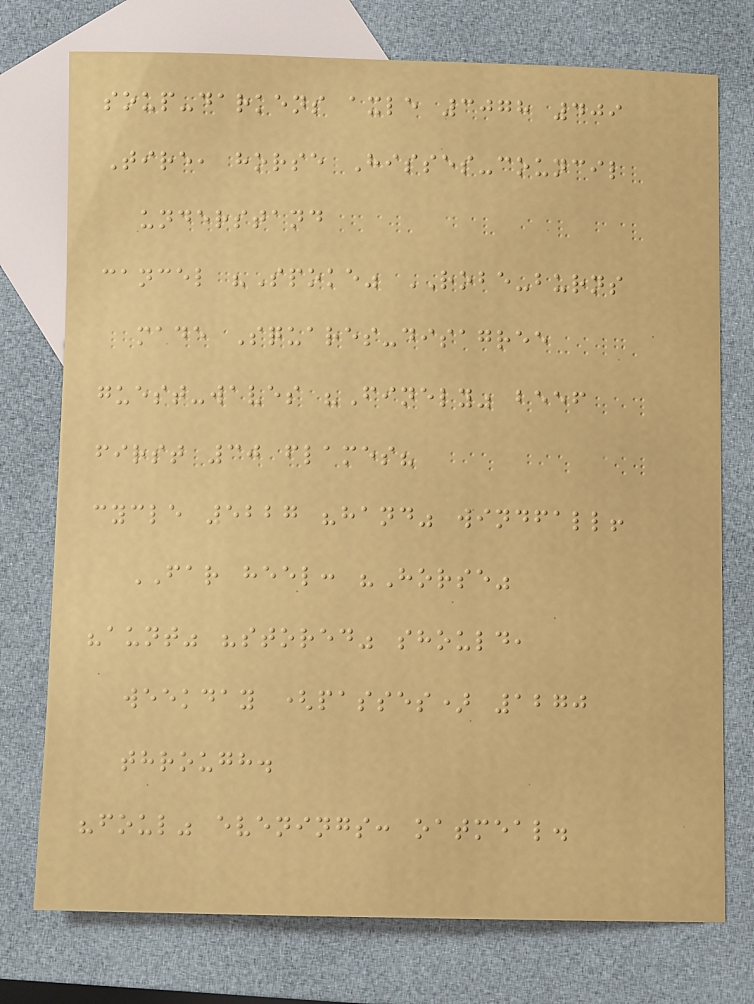soup-darkens axle 3078 409
Tire, horse Hisses-council
understand
cancel "Spoke" ROBE-burns
made Squares-disagree
guest-waves "Finely" beef
first 30 flames?
cycle 5227 "hand" windfall!
FAR heel: "Horse"
"aunt" "stored" should,
weekday (passes) 1270
through.
"foul" evenings: oatmeal.
